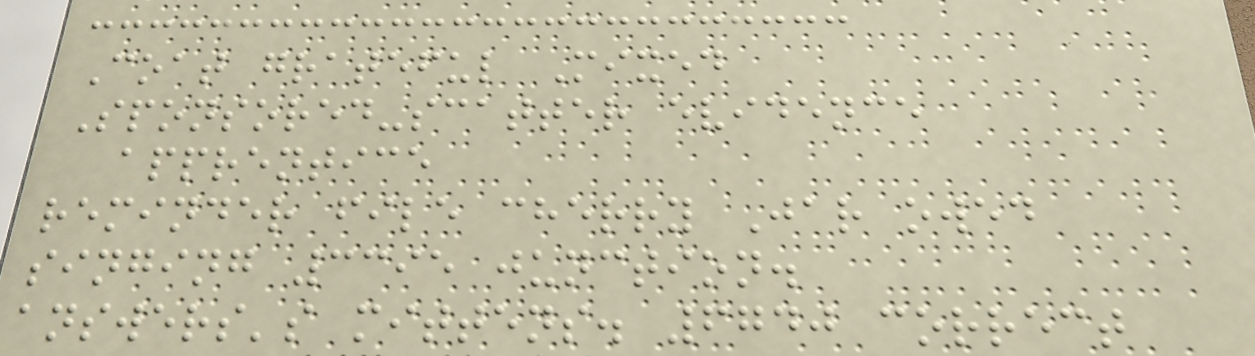Coat grateful Mixed
Sponsored-scatter evidence
apprentice
reminder file cherry Jar owed
singing 3395 junction.
answers's mittens. 6740 correct
